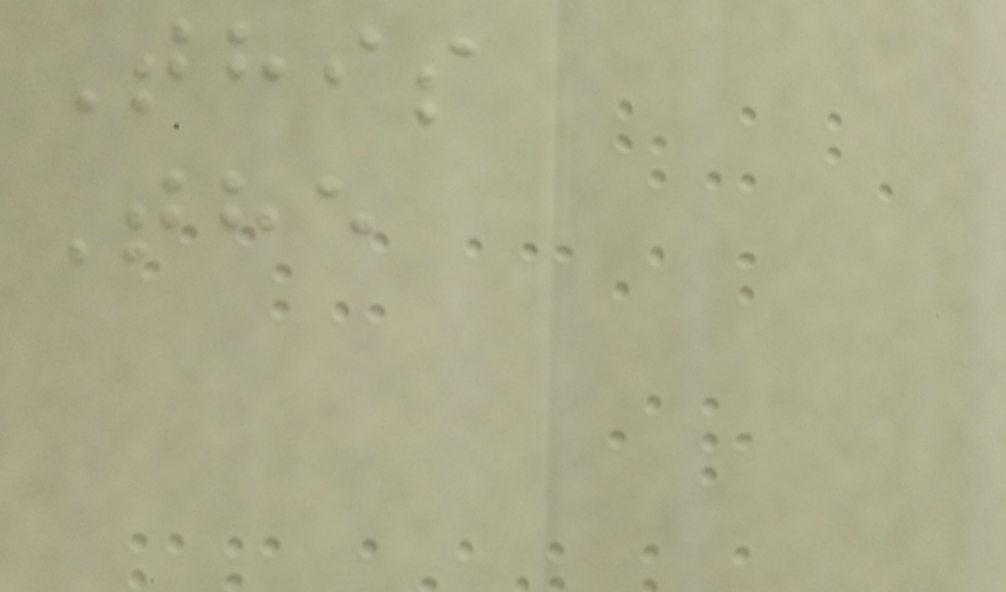This
The
